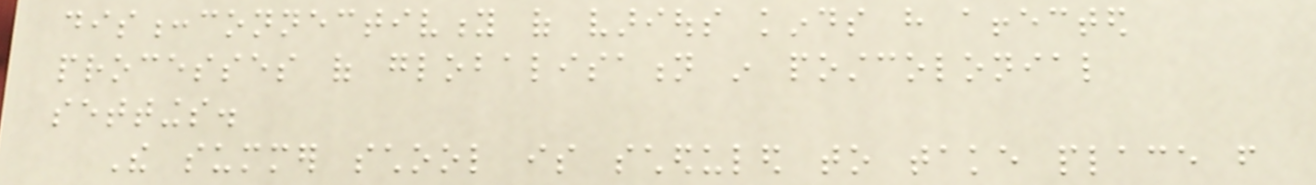dis:connectivity of various kinds have affected
processes of globalisation in postcolonial
settings.
The summer school is scheduled to take place from
